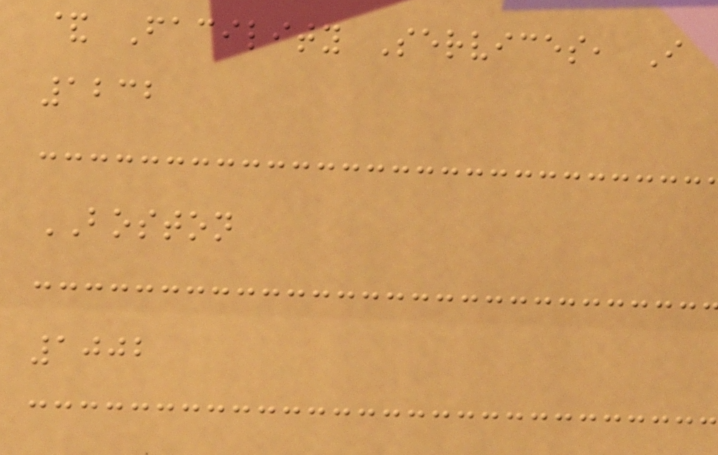& Facility Services, I
1232
BOSTON
1002
